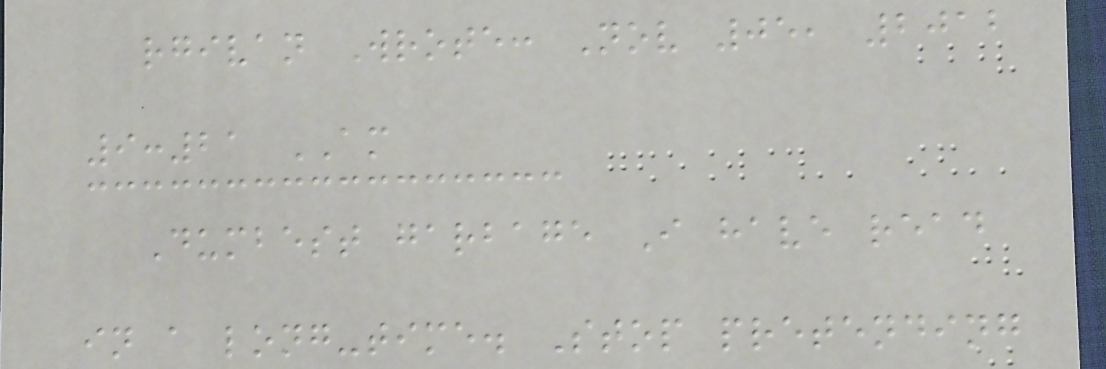rgivan Wrote: Nov 05, 2012
9:21 AM
Dumbest garbage I have read
in a long-time. Stop pretending
